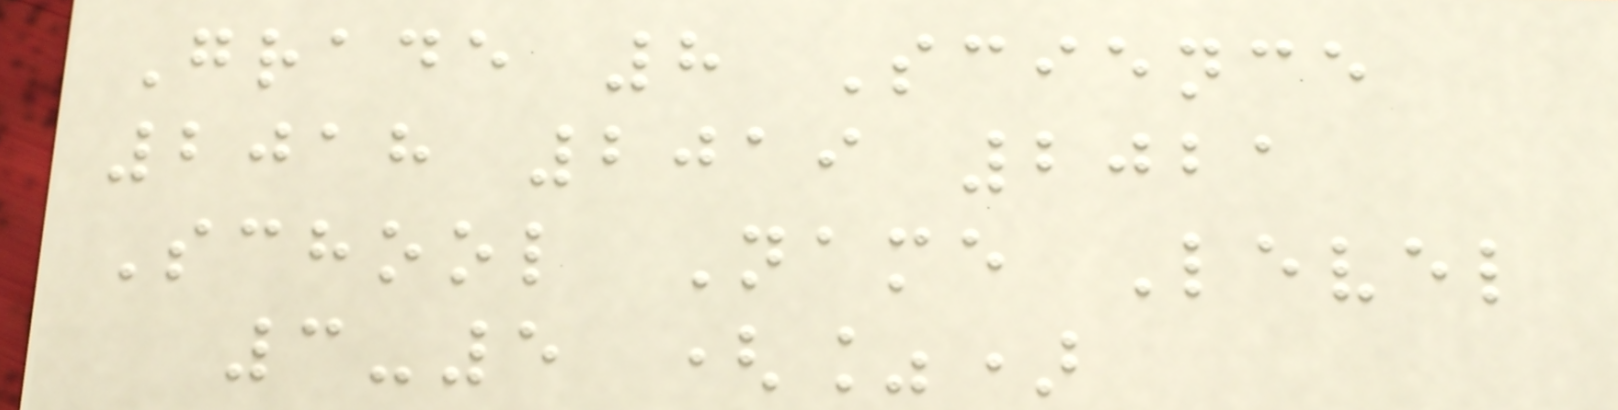Grade 8 Science
2018 2019 2021
School Name Level
3-5 (%)
